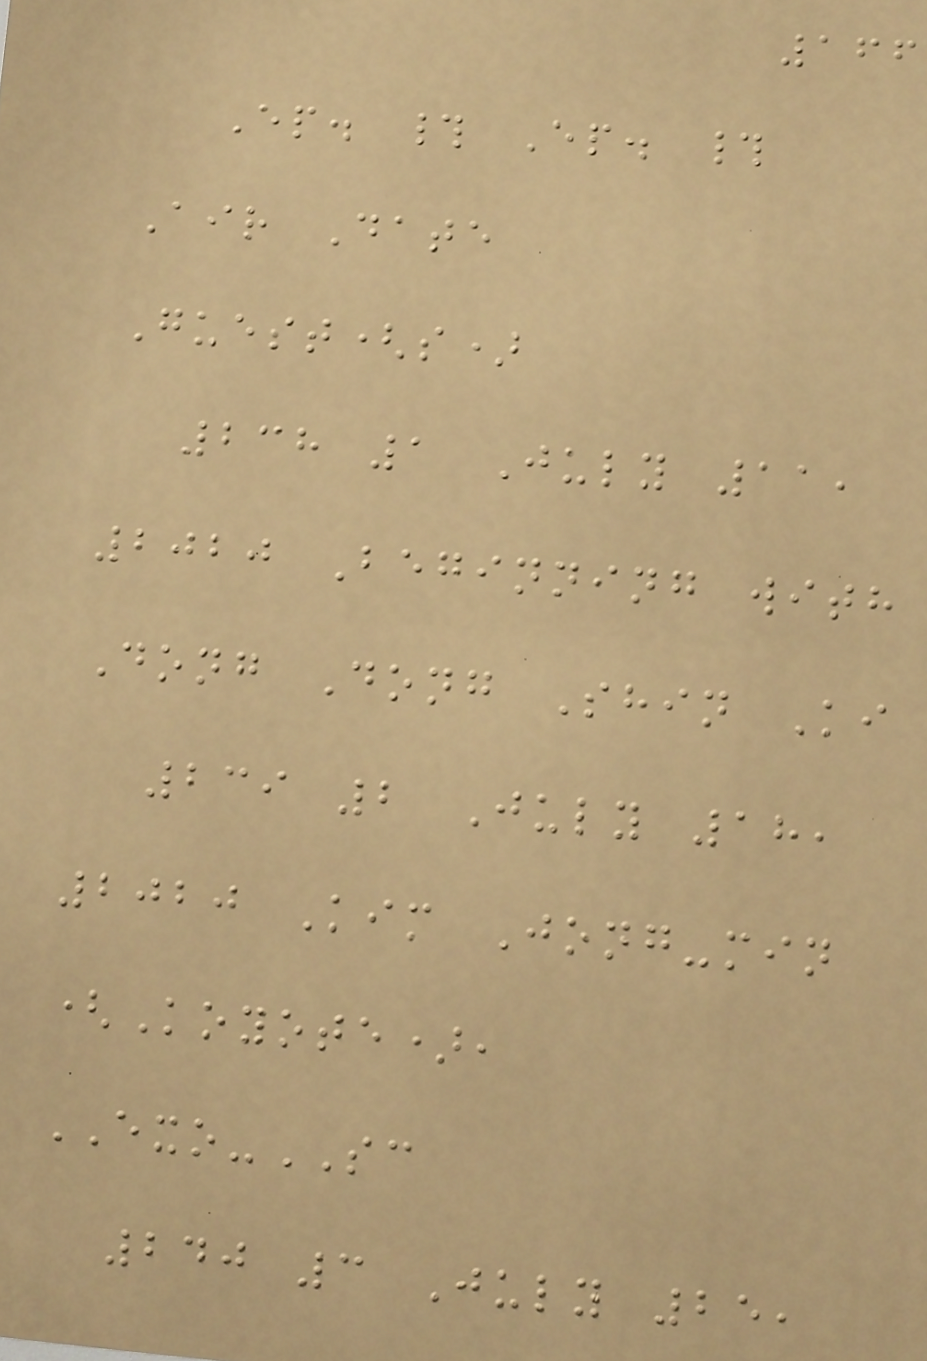166
Ep. # Ep. #
Air Date
Guest(s)
238 1 July 11,
2020 Beginning with
Dong Dong Shin Ki
239 2 July 18,
2020 Kim Jong-min
(Koyote),
EXO-SC
240 3 July 25,
